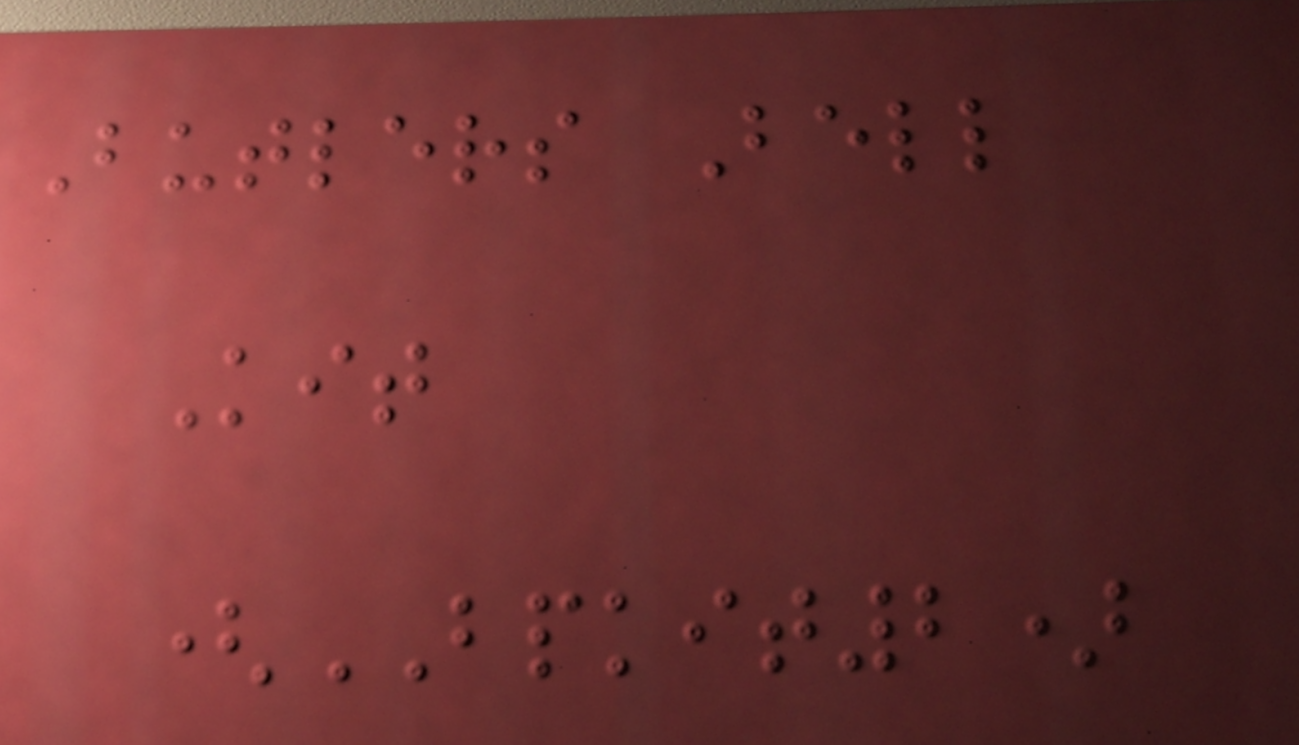Butlers Bell
Kit
(BPKIT2)
